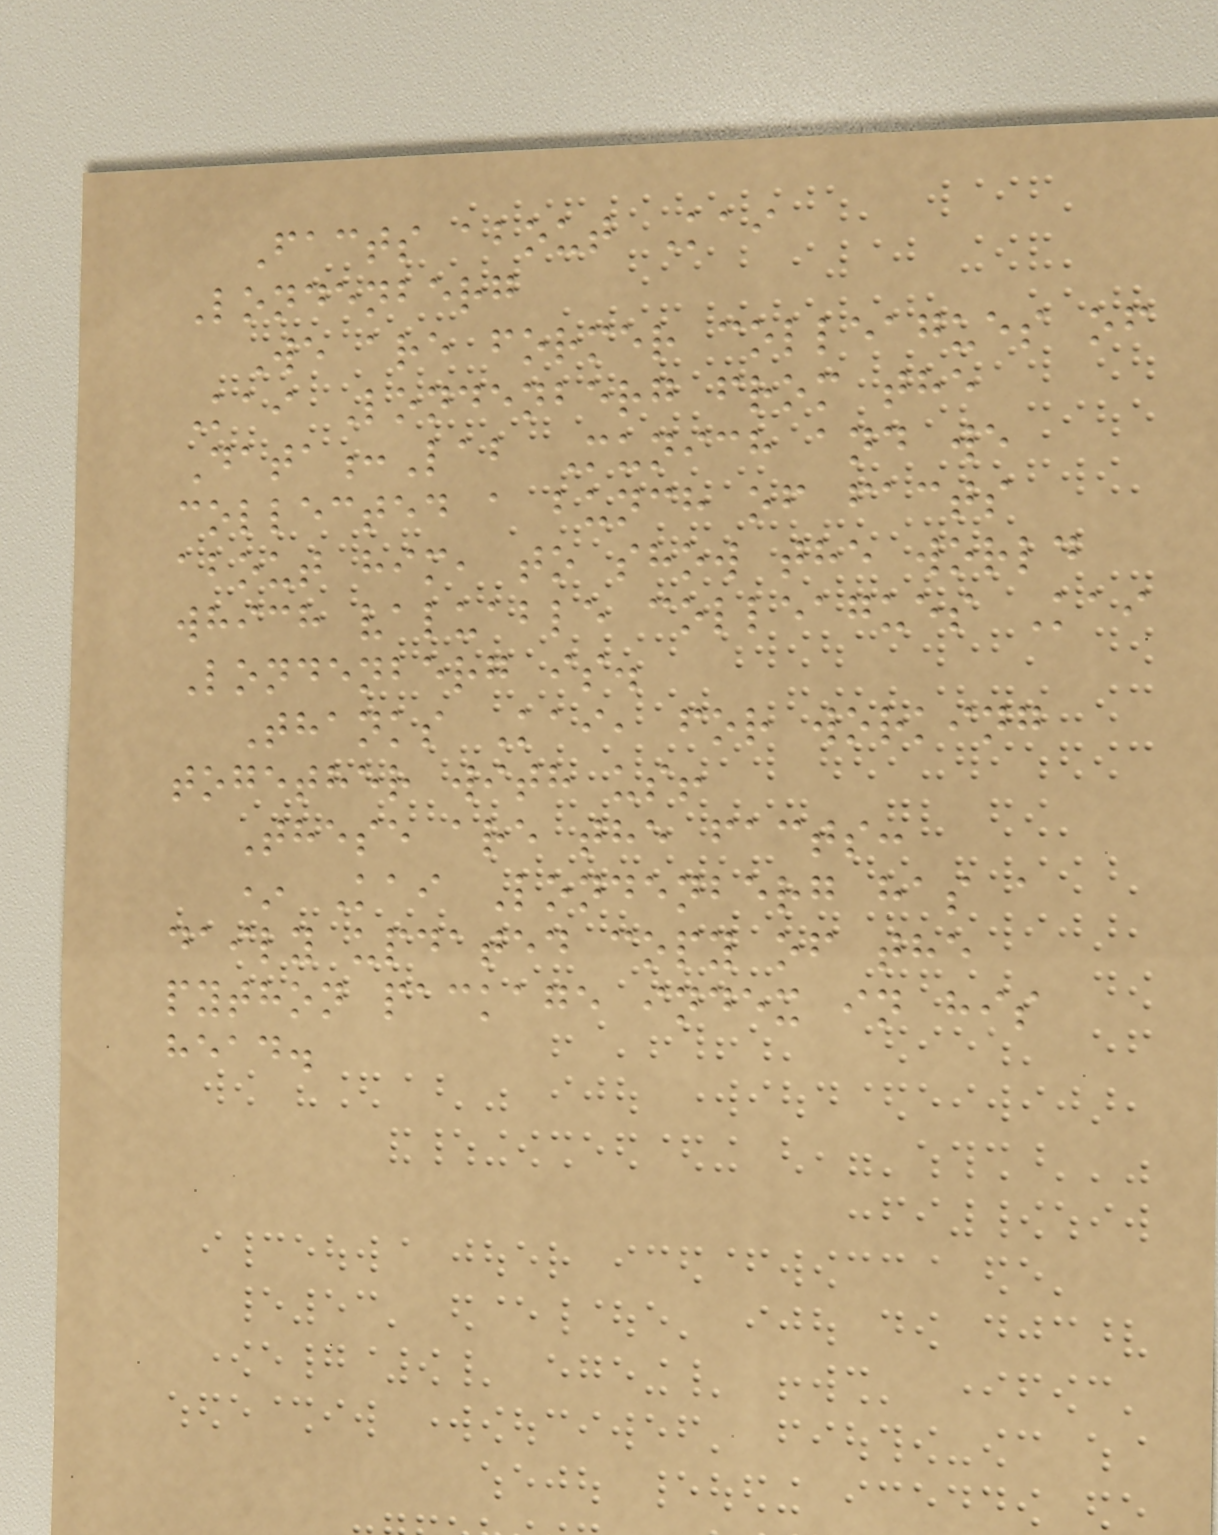Facts about Kai
Londenberg
We are former colleagues of
Kai Londenberg from the
Data:Lab Munich and we
collected a bunch of facts
about him, to show the world
which valuable colleagues Kai
Londenberg is.
Thanks Kai, for working
together with us!
These are the facts:
* Kai Londenberg has a
daily updated copy of the
python package index in his
head.
